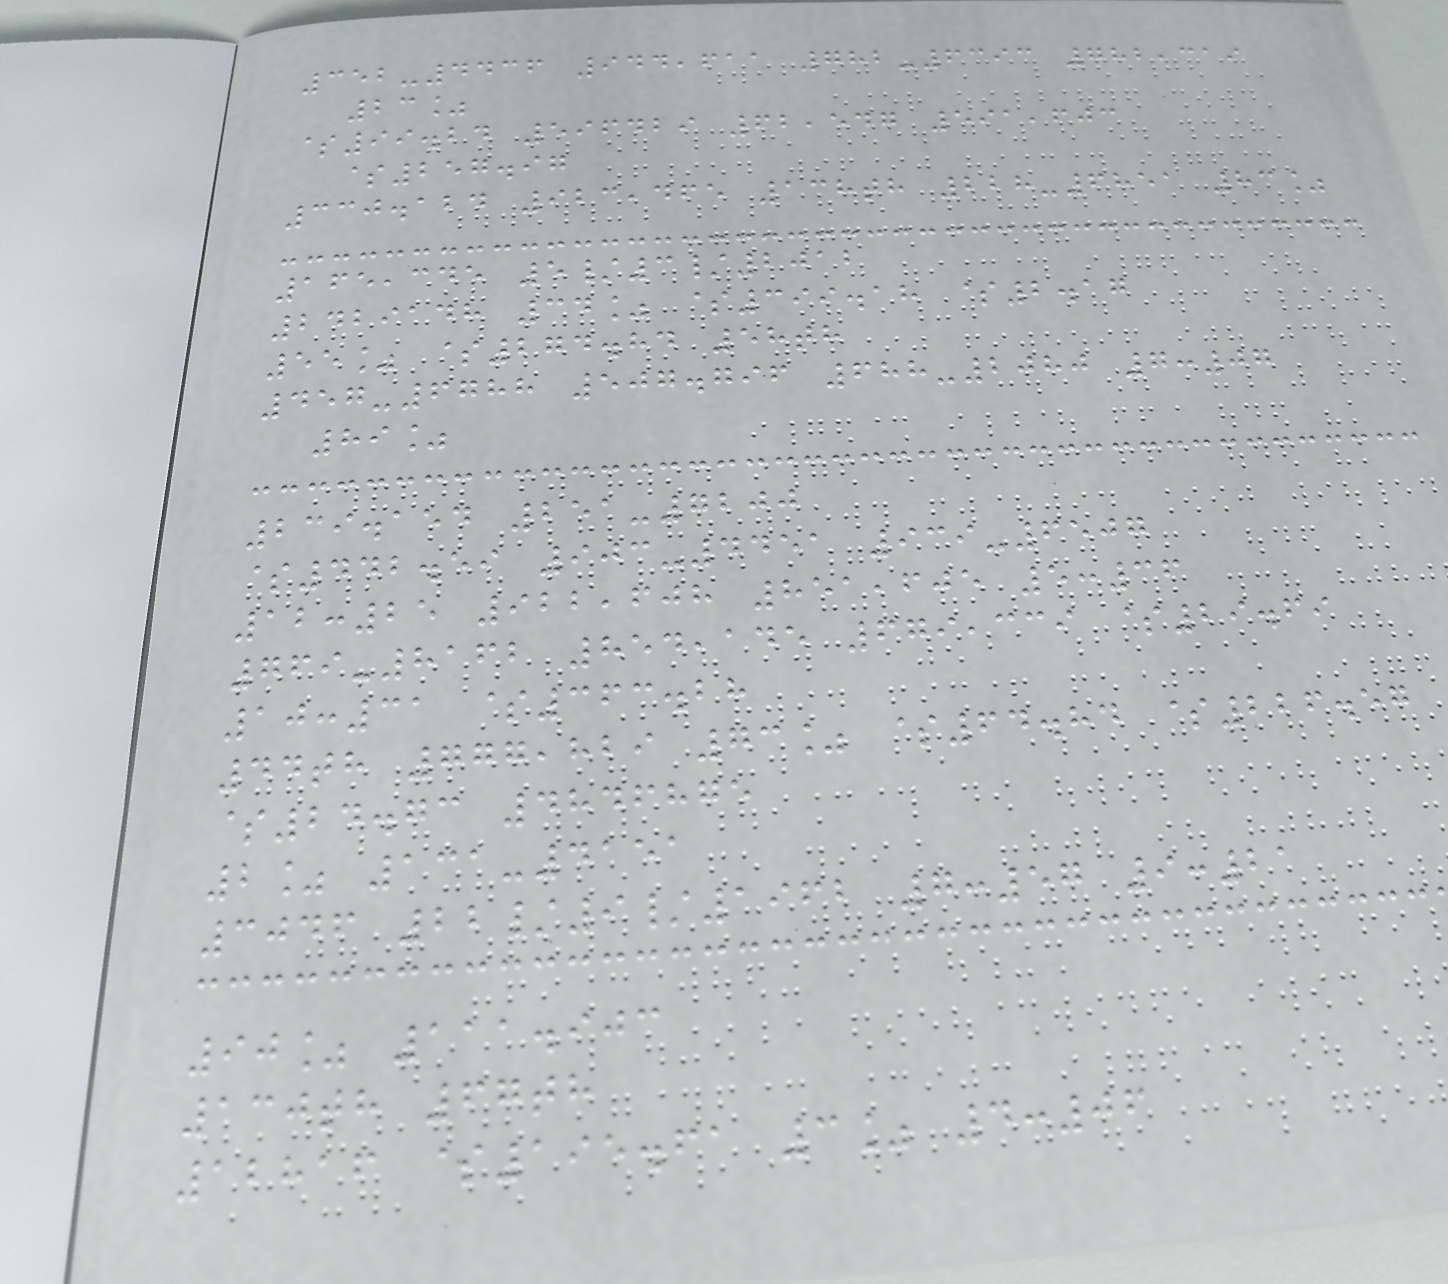352-4436 944,611 782-6393 782,319
23%
$99.24 596429 62,547 591,603
$257.97
330.124 923,465 138th 228-6851 83%
165,345 5/3/2012
2429148 34% $399.18 $2.17
55% $274.84 58th
457-6788 507.796 688-2080 7:07
89%
239.154 251-7200
$442.59 903-4451 939-6507
12:25 922,608 851,605 5:36
769-8162 854,145 679,339 $29.69
10:31 $363.28
44th 777,829 73% $64.84 $226.57
$24.73 4846875
2% 131-4151
3046 22/9/1962 7:57 9:21
90% 111.903
130th 67th
12816 $195.61 3% 4:06
